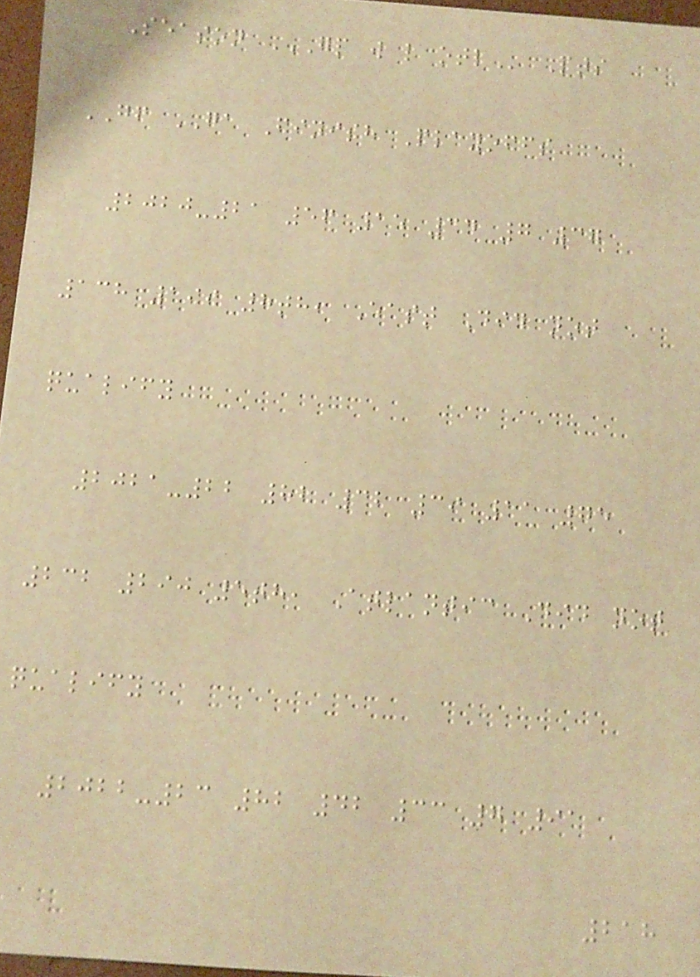Season GP W L OTL Pts
GF GA Finish Playoffs
2020-21 56 15 34 7 37
138 199 8th, East Did not
qualify
2021-22 82 32 39 11 75
232 290 5th, Atlantic Did not
qualify
2022-23 82 42 33 7 91
218
